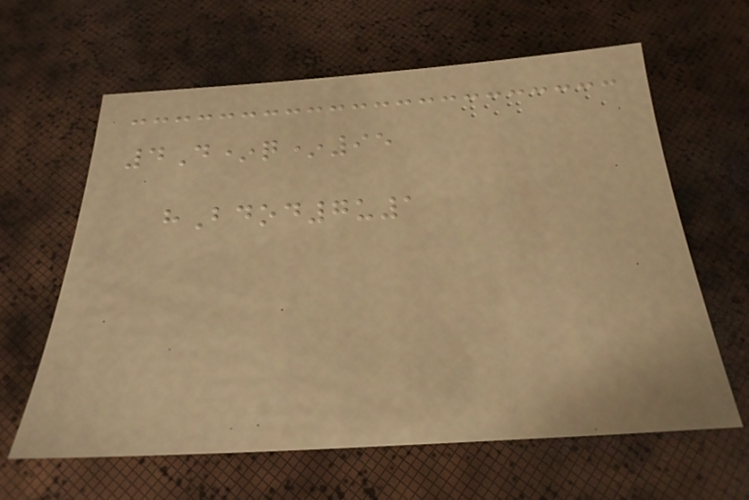4D*q*95
hBdod7u1
